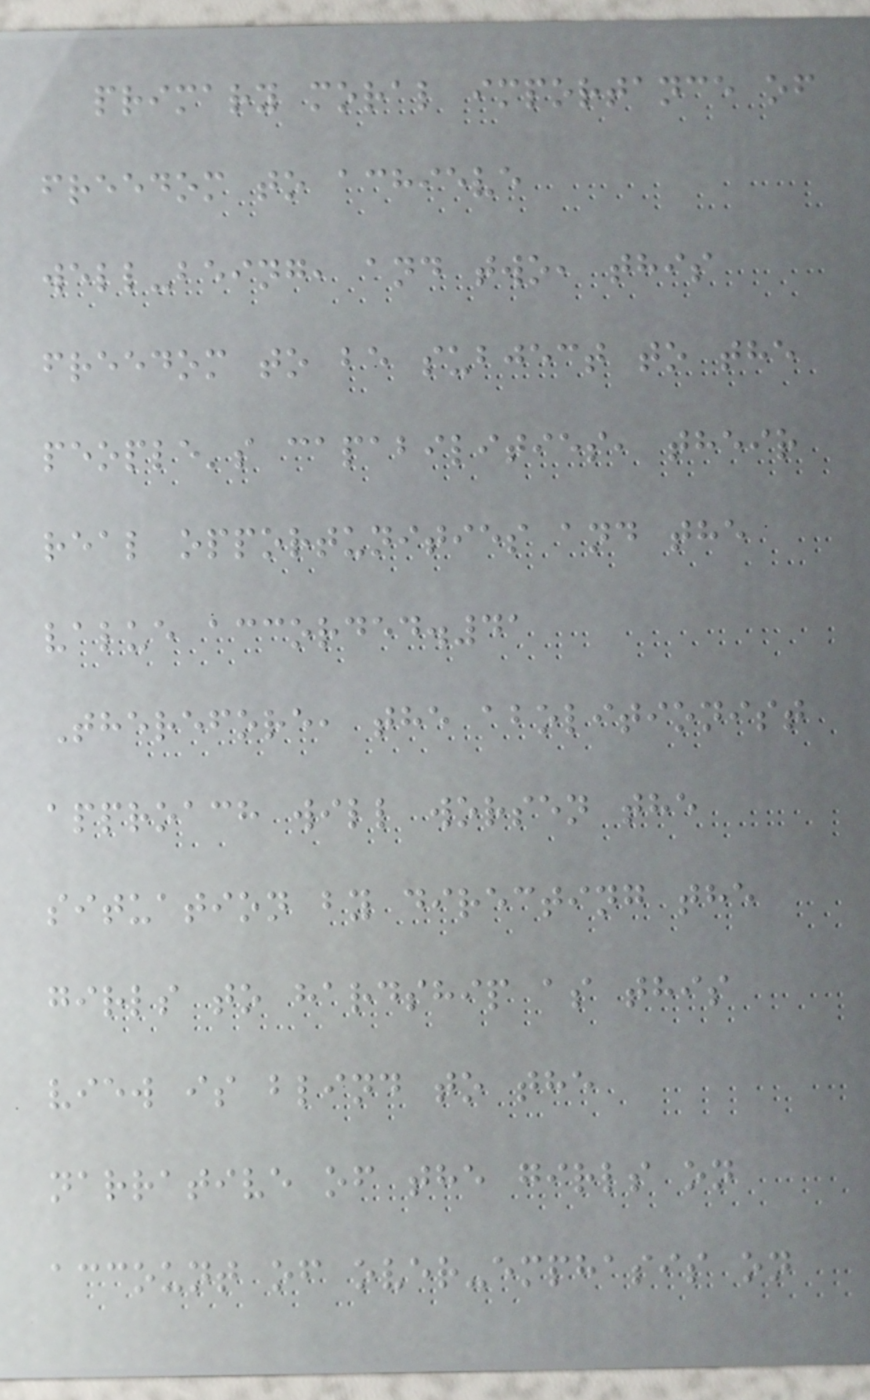primary moral importance of
freedom to achieve
well-being, and two, this
freedom to be subject to the
people's capabilities, their
real opportunities and the
value accorded.41
Therefore, the abolitionist
approach will worsen the
situation by directing the
girls to hardship as this
view is blind to the
narrative of the girls on
account of over-emphasis on
